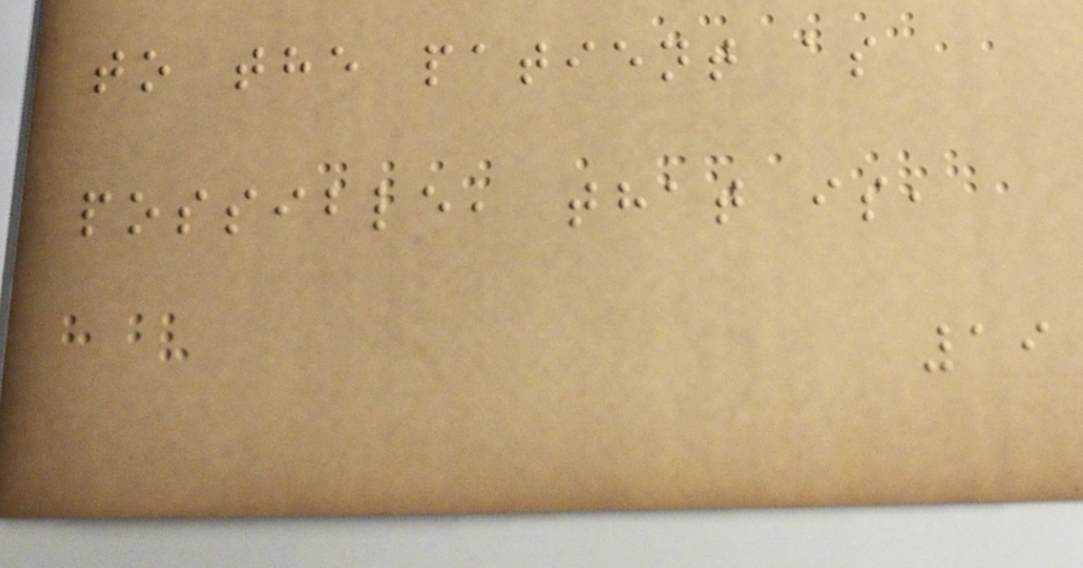to the patient as
possible, that is,
19
